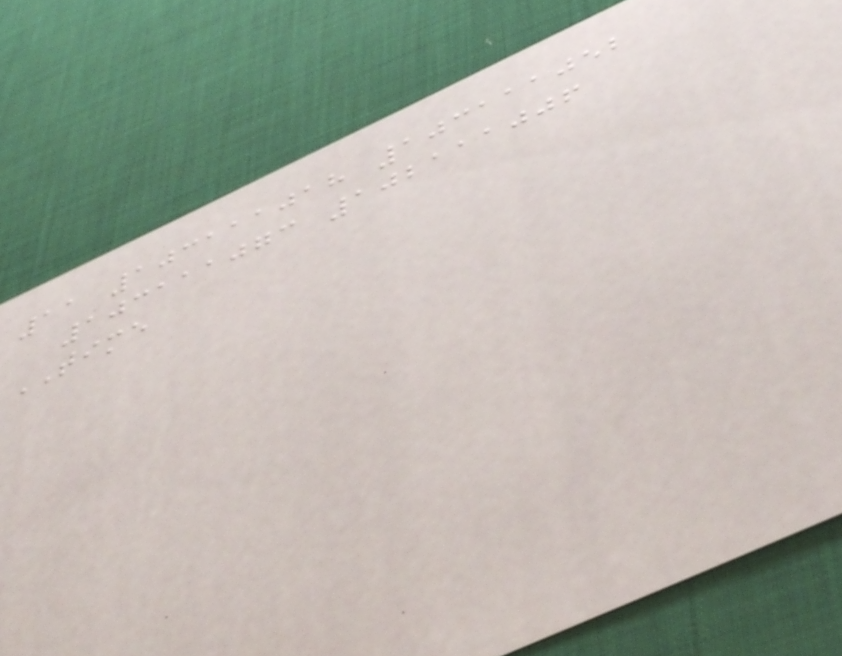11 103111018 103111052
103111073 102111006
TIME
